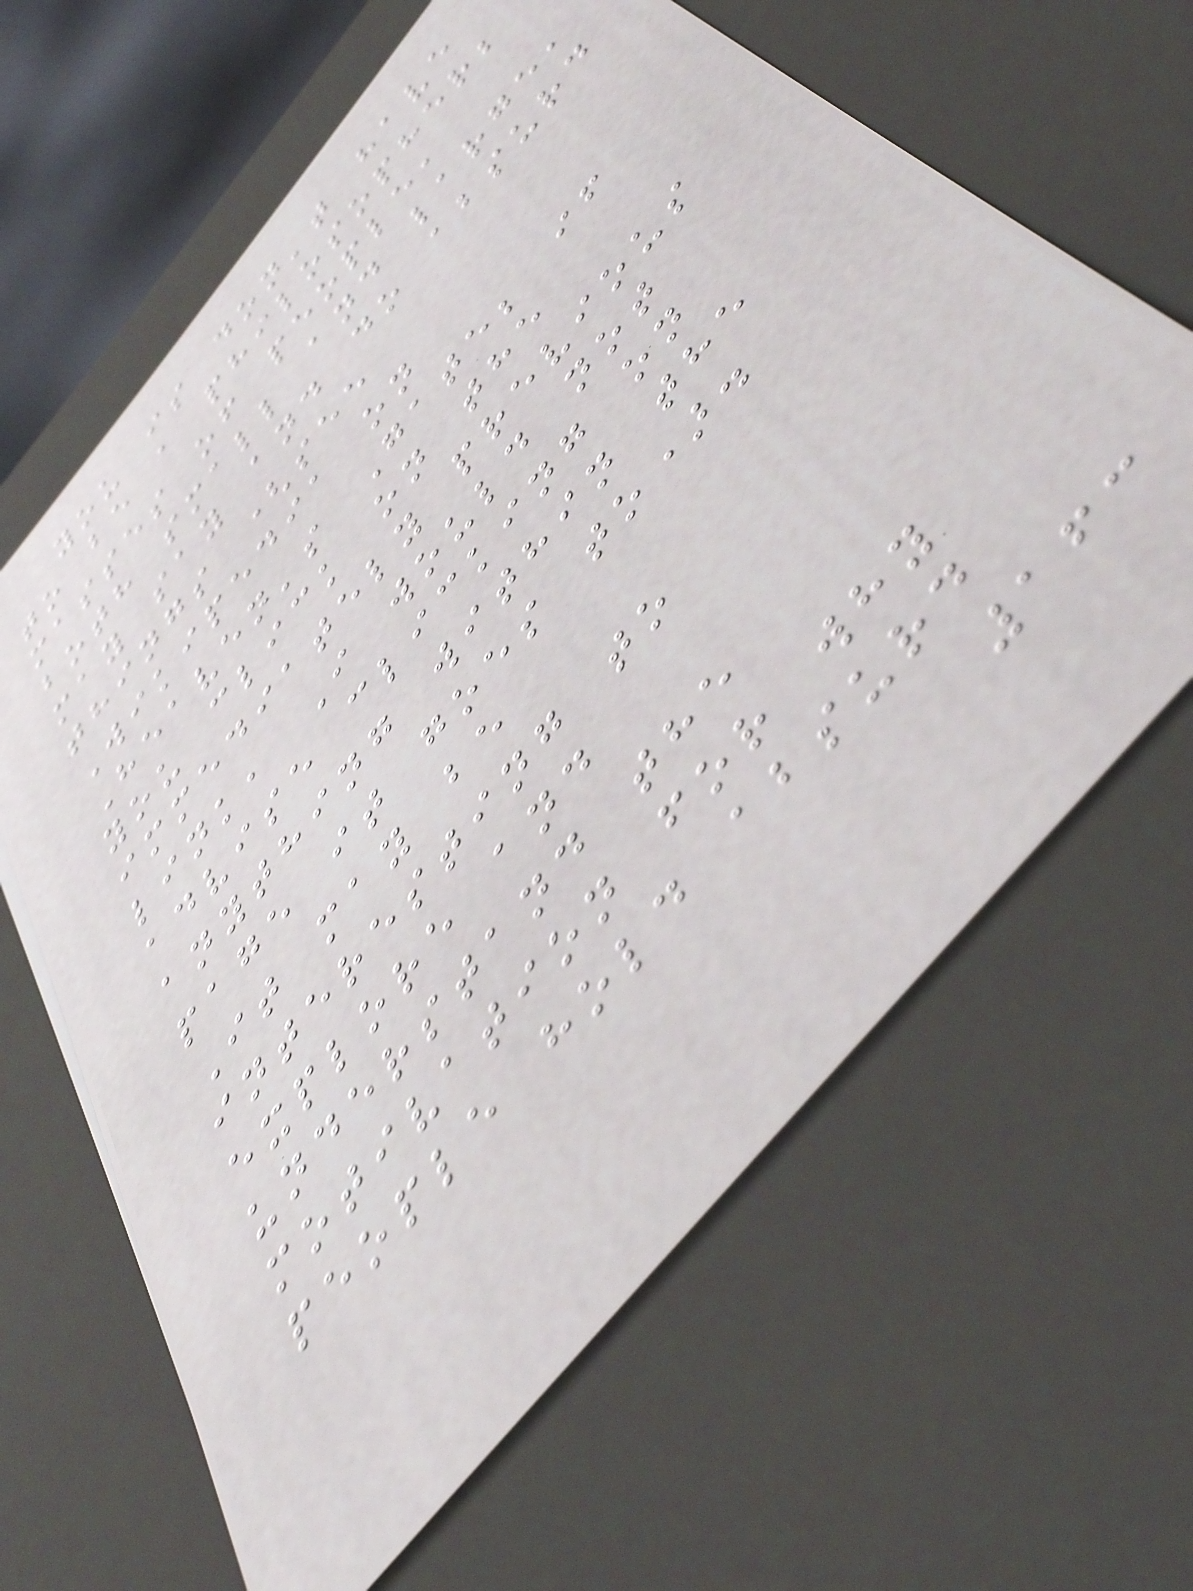you is don't have
to be a philosopher;
masses of people,
both small and large,
may say and do absurd
things (see
Wikipedia on
Heaven's Gate; if
you click on the
immediately previous
link, I would not
advise clicking on
anything within the
page it goes to).
It may be
interesting to
explore and
understand the
motivation for why
people hold absurd
163
